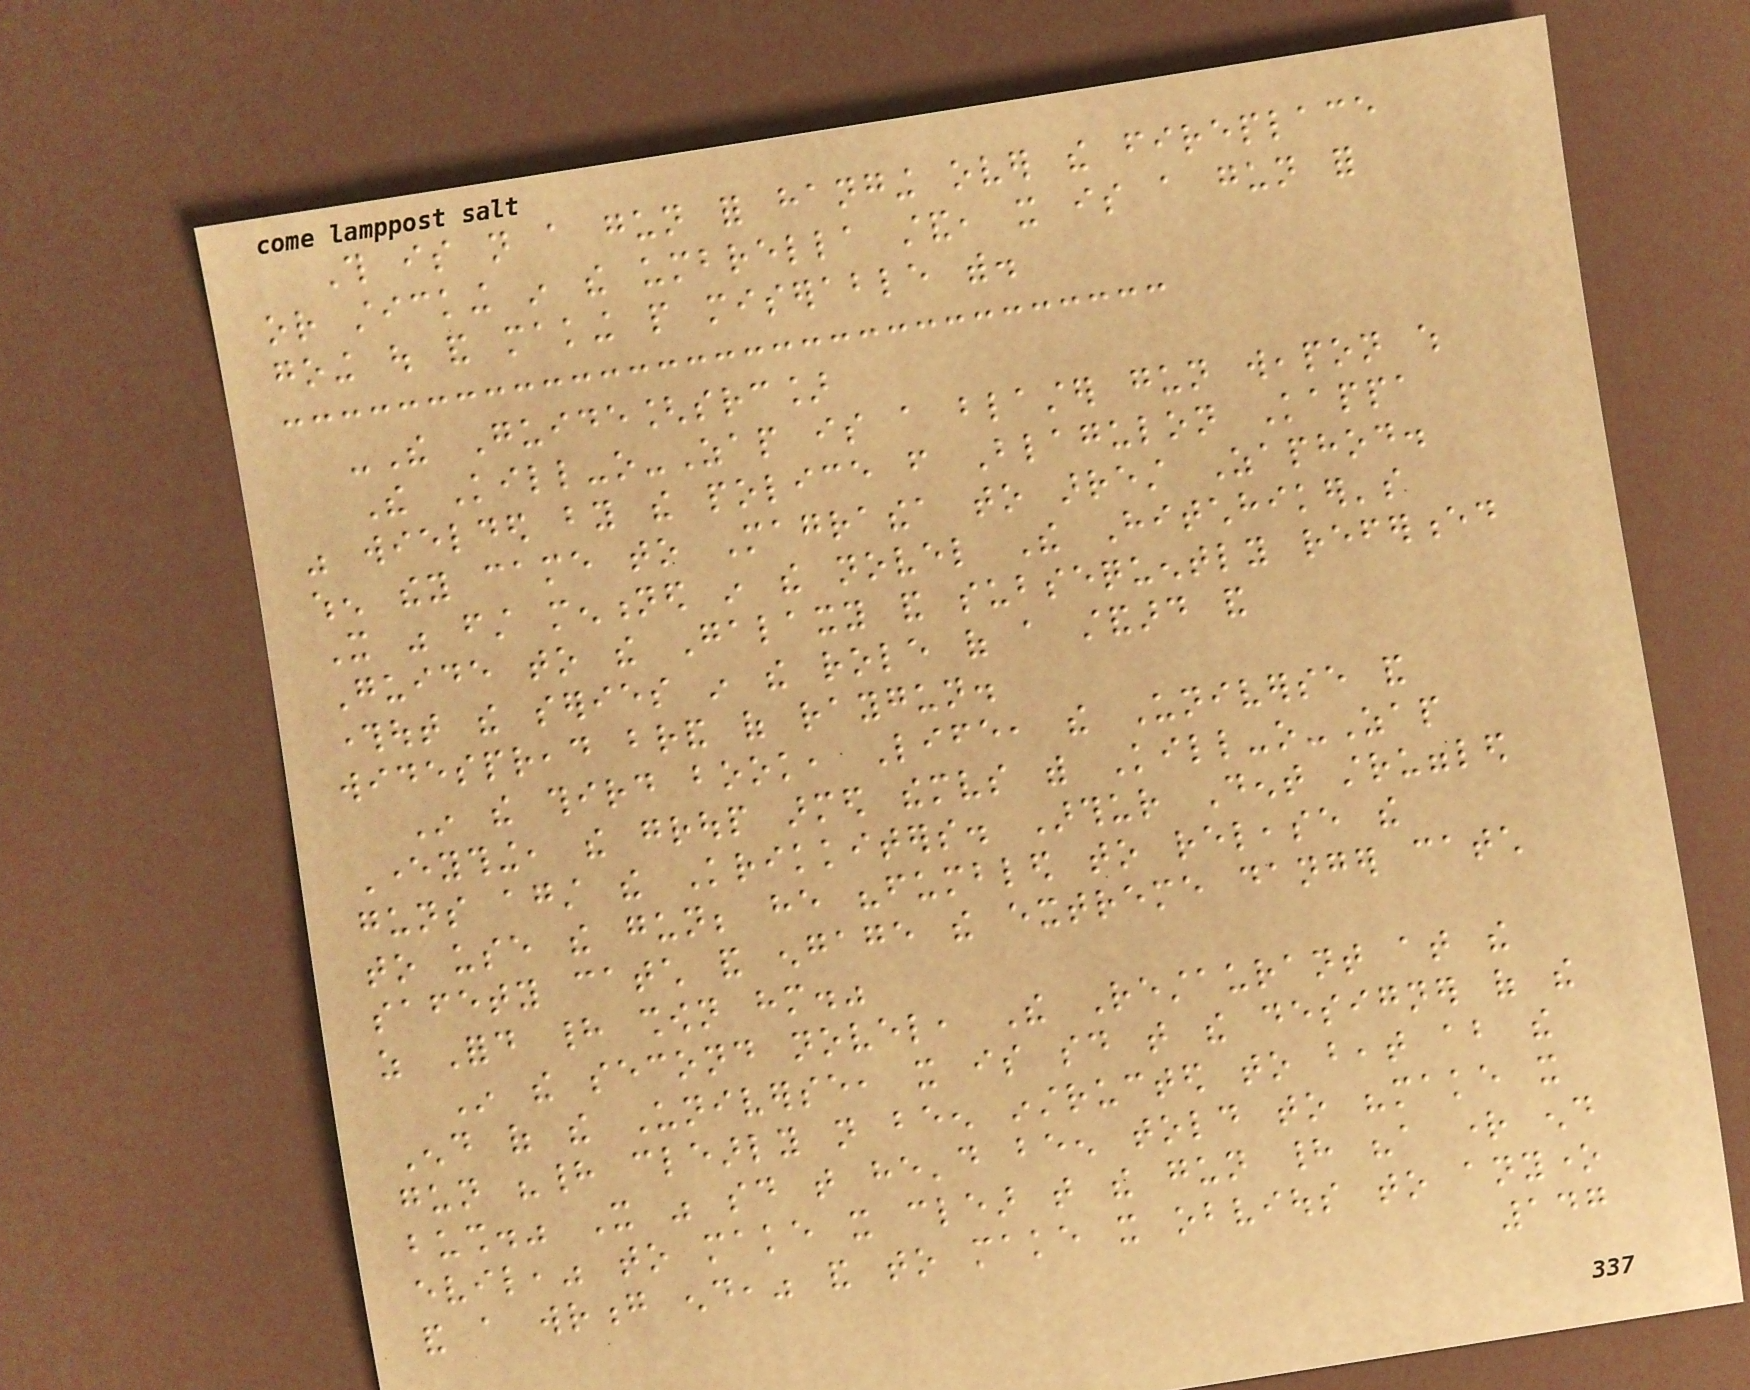This is not a gun for hanging over the fireplace
or sticking in the umbrella stand, it is a gun for
going out and making people miserable with.
-The Guide[src]
The Kill-o-Zap is a blaster gun weapon which
was wielded by the police from Blagulon Kappa
when they came to Magrathea to arrest Zaphod.
It was first mentioned in the novel The Hitchhiker's
Guide to the Galaxy and subsequently referenced
throughout the series in the role of a standard and
widespread brand of raygun.
In the third book, Life, the Universe and
Everything, the group armed themselves with Kill-o-Zap
guns against the Krikkiters. Arthur Dent struggled
to use the gun; he "fumbled to release the
safety catch and engage the extreme danger catch
as Ford had shown him."
In the second novel, The Restaurant at the
End of the Universe, it is said that the designer of the
gun "had clearly not been instructed to beat about the
bush." It was said that he'd been told to "make it
evil," to make it clear that the gun had "a right end
and a wrong end," and to make it obvious to anyone
147
